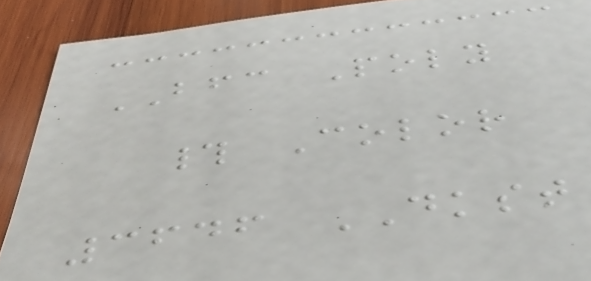BFC Poly
# Color
3646 DKST
